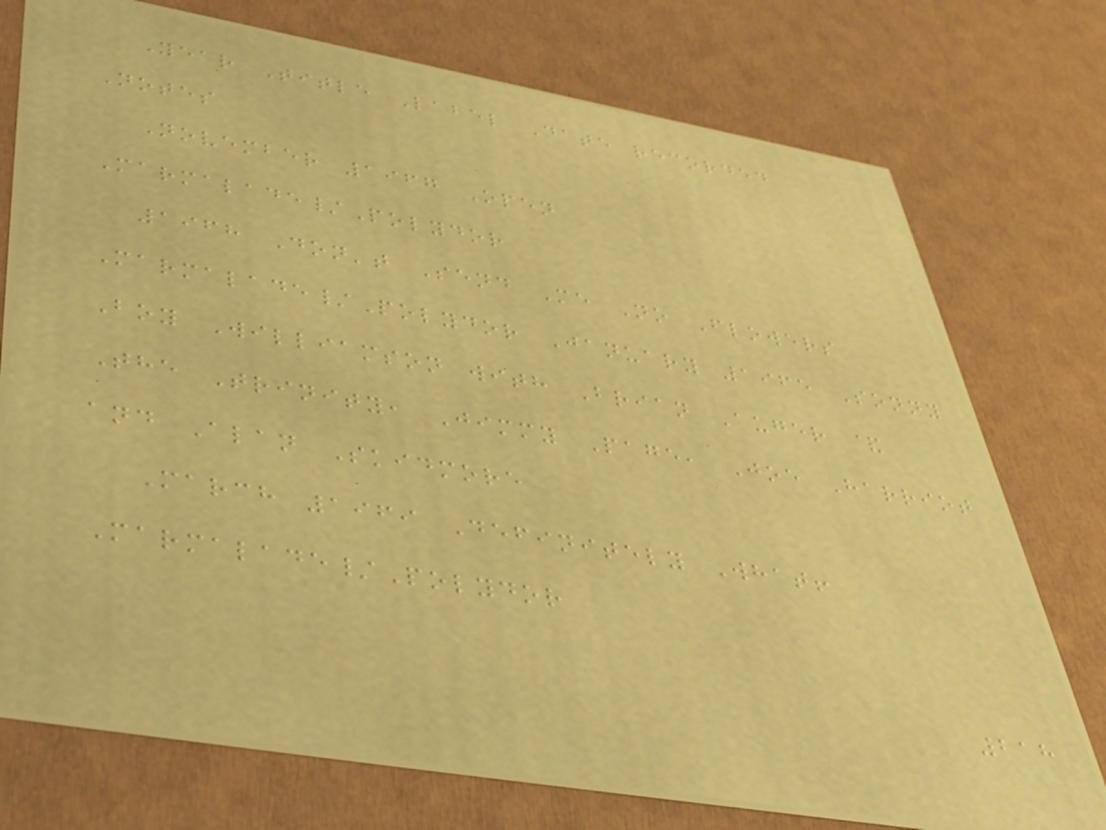Year Title Label Date recorded
Notes
November 1967 Open
Marmalade/Polydor
1968 Don't Send Me No Flowers
Marmalade/Polydor January 1965 Sonny
Boy Williamson with Brian Auger &
The Trinity, Jimmy Page, Joe Harriot
and Alan Skidmore
March 1969 Definitely What!
Marmalade/Polydor
218
